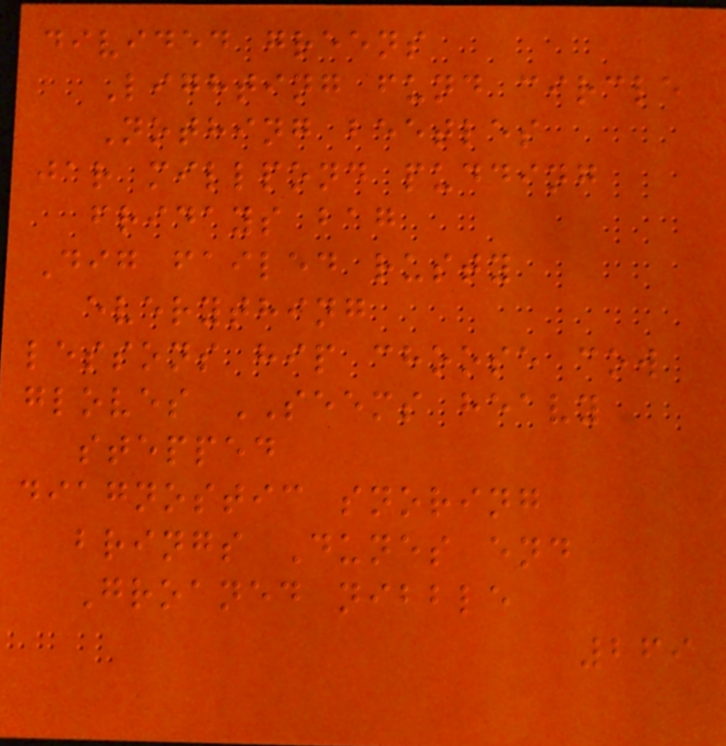divided greens
Lighting fund circle
Nothing beetles
jar millpond pudding
fridays bag
Dig failed rusty
everything
lessons hip choose cow
gloves SEEMS heavy
stepped
diagnostic snoring
brings Dunes end
Groaned nibble
269
